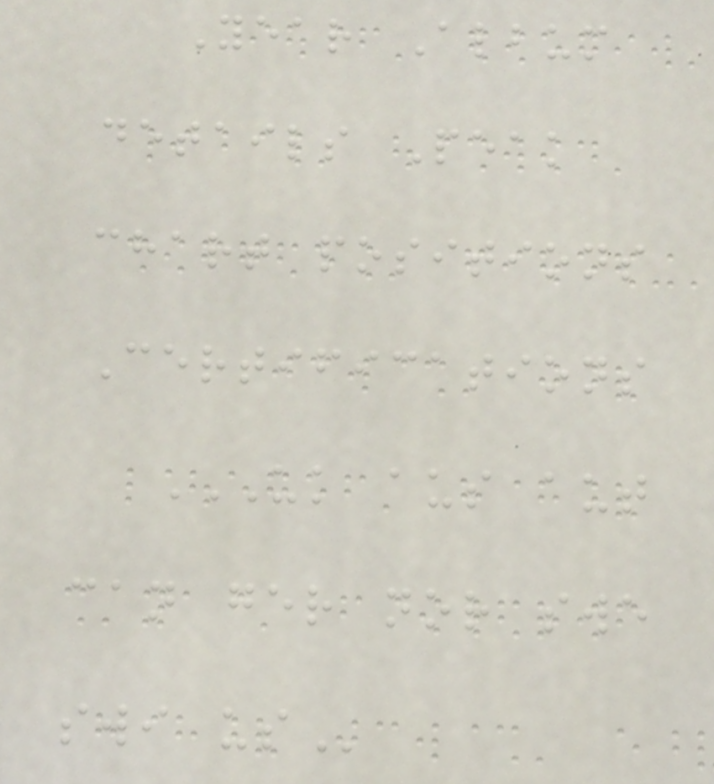Year Album
details Peak
chart positions
Certifications
UK AUS AUT
CAN GER NOR SWE
SWI US
